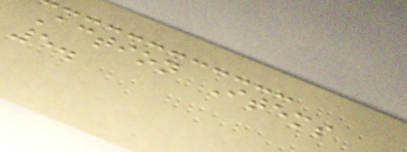Action Items
5.
